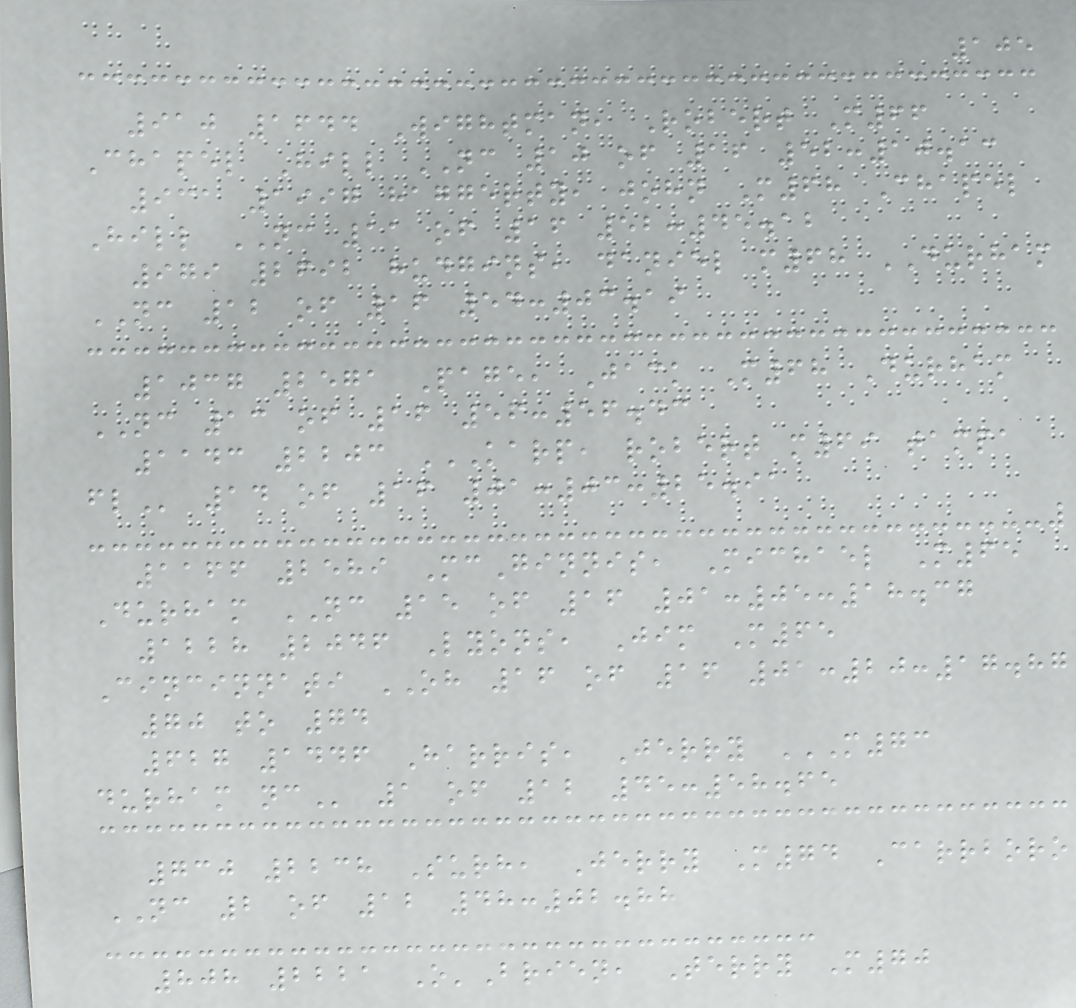105
910 1644 Wightman, Robert M66
Chapel Hill NC 10 of 16 52:10.13
931 1997 haggerty, john M68 Chapel
Hill NC 11 of 16 52:45.12
979 2692 hudgins, daniel m68 DURHAM
NC 12 of 16 54:03.19
1037 2571 Page, Jack M68 Durham
NC 13 of 16 56:56.43
1143 2203 KARP, ROBERT M69 TAMPA
FL 14 of 16 01:03:25.91
1166 2589 McGinnis, Michael M65
Durham NC 15 of 16 01:05:18.37
1228 2046 Lyons, Jim M65
Cincinnati OH 16 of 16 01:20:17.87
70 to 74
627 1446 Harris, Jerry M73
DURHAM NC 1 of 12 45:58.65
730 2238 Surh, Jerry M74 Carrboro
NC 2 of 12 48:02.88
808 2221 O'Brien, Terry M70
